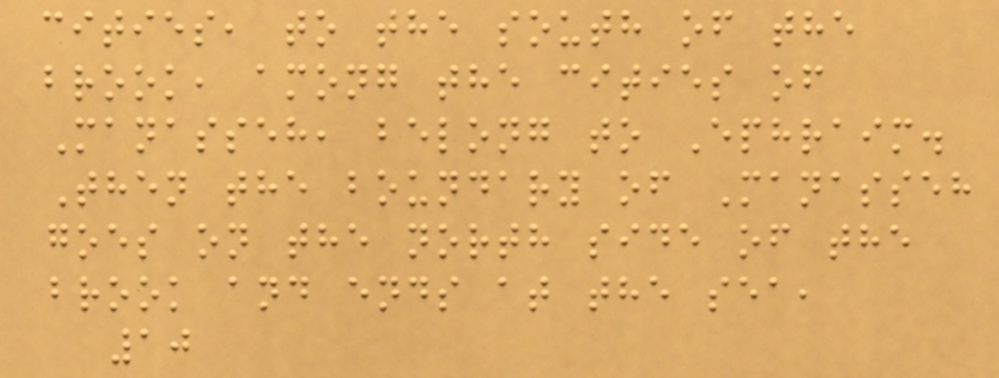cities, to the south of the
brook, among the cities of
Manasseh, belong to Ephraim.
Then the boundary of Manasseh
goes on the north side of the
brook and ends at the sea,
10
